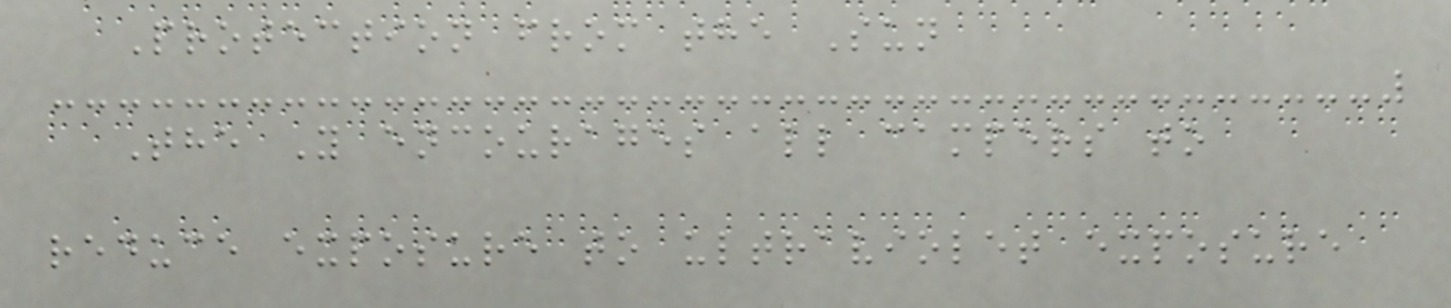Protection from the Sun
The Y encourages all campers to
reduce exposure to ultraviolet exposure
